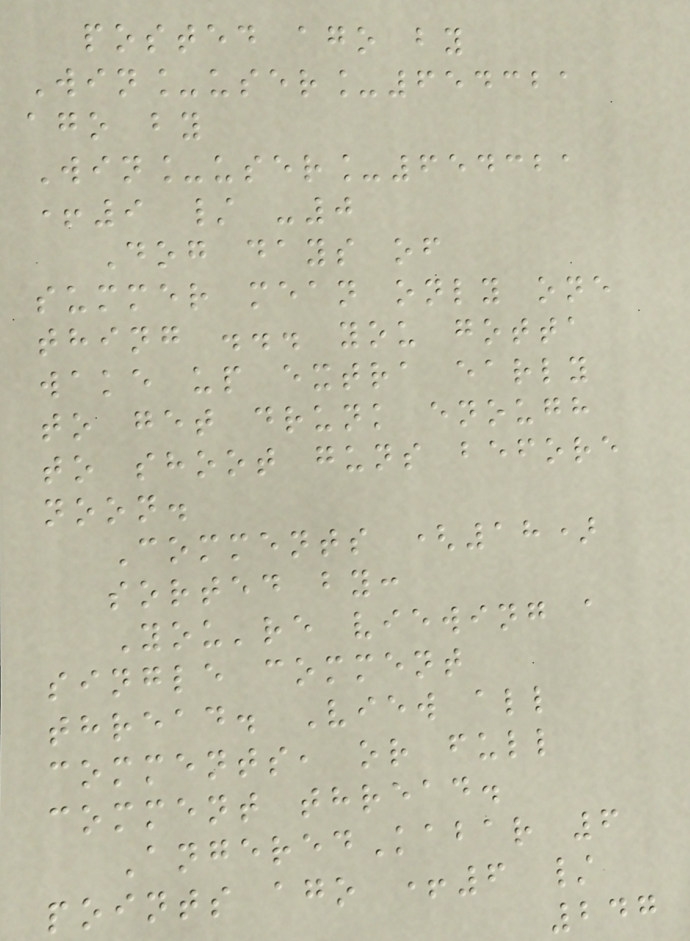posted ago by
Win_user_654321
ago by
Win_user_654321
+9 / -0
Dog days of
summer mean only one
thing ... you gotta
wake up extra early
to get drunk enough
to shoot guns before
noon.
Comments (18)
sorted by:
You're viewing a
single comment
thread. View all
comments, or full
comment thread.
AngeredKabar 6
points ago +6 /
247
